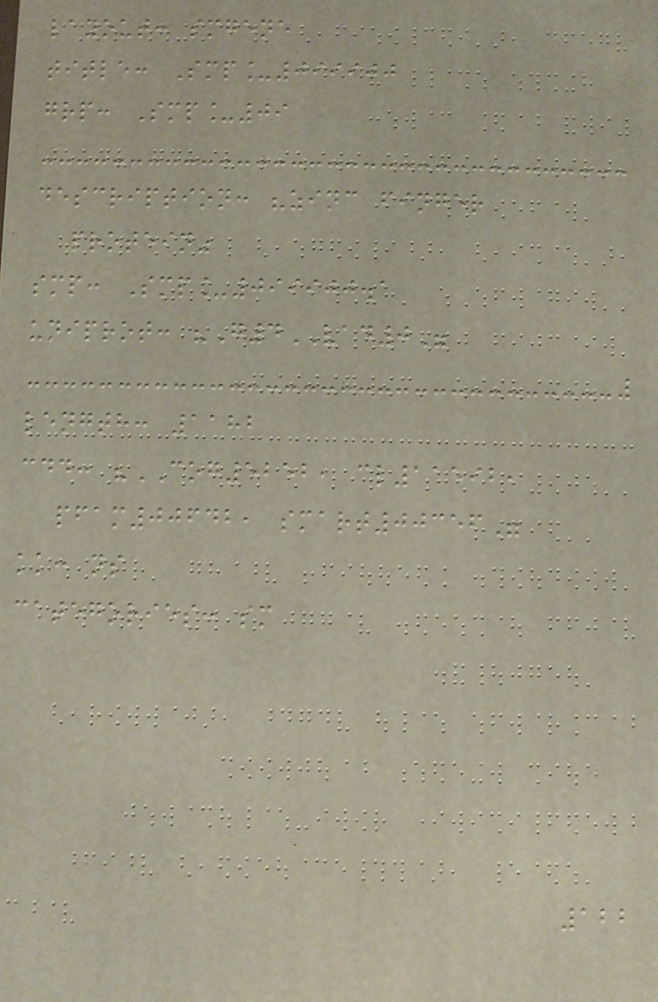layout: smgene
title: Smp_099900
grp: Smp_09
description: "zinc finger
protein"
smp: Smp_099900.1
uniprot: "G4VAD0"
length: 1182
cdd: "COG5252, cl11592,
pfam00642, smart00356"
kk: ns
categories: sm
122
